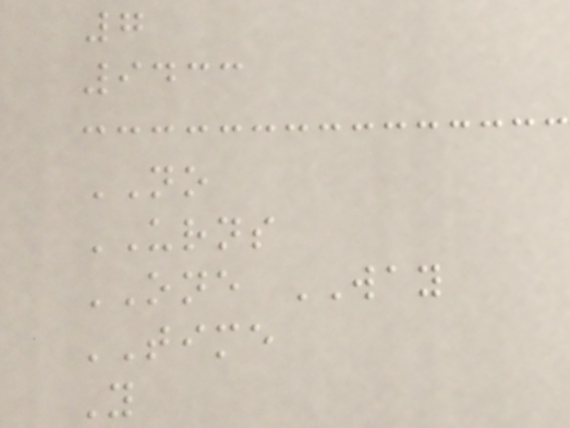7
9433
NO
URNS
ONE WAY
TIME
Y
